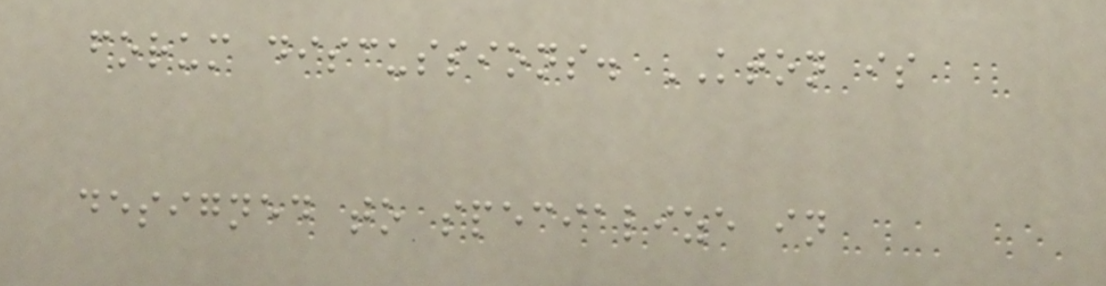forum discussions. KTON is
designed to specialize in
